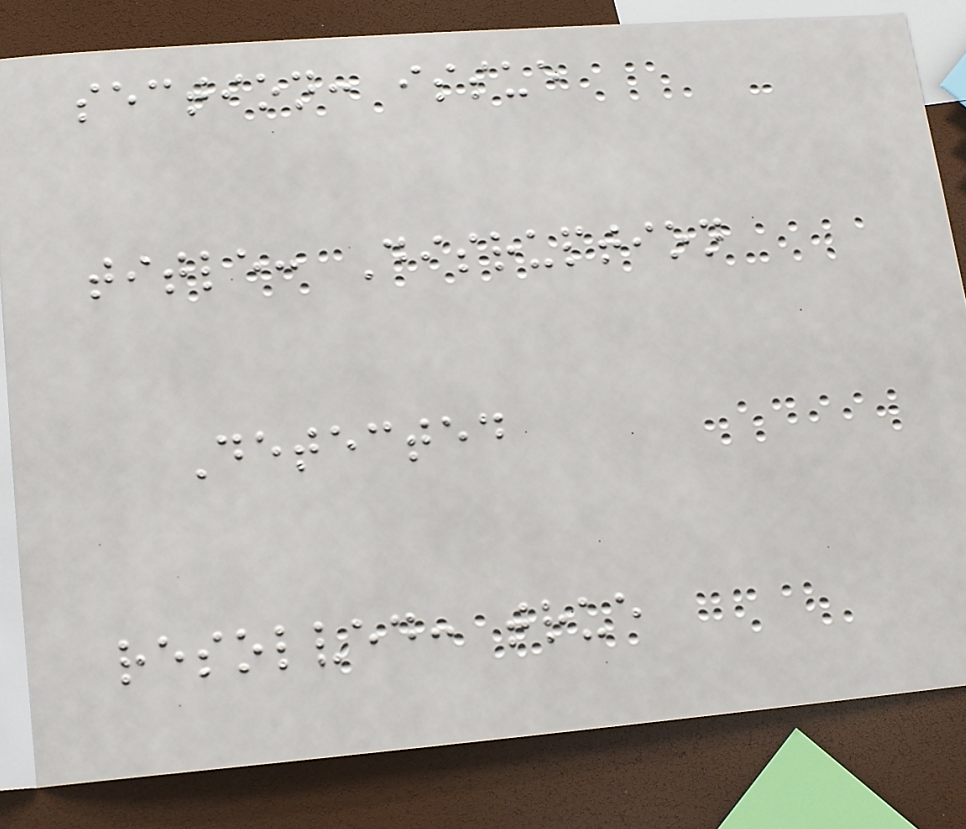section: issue
title: Disruption
Detected
resolved: true
